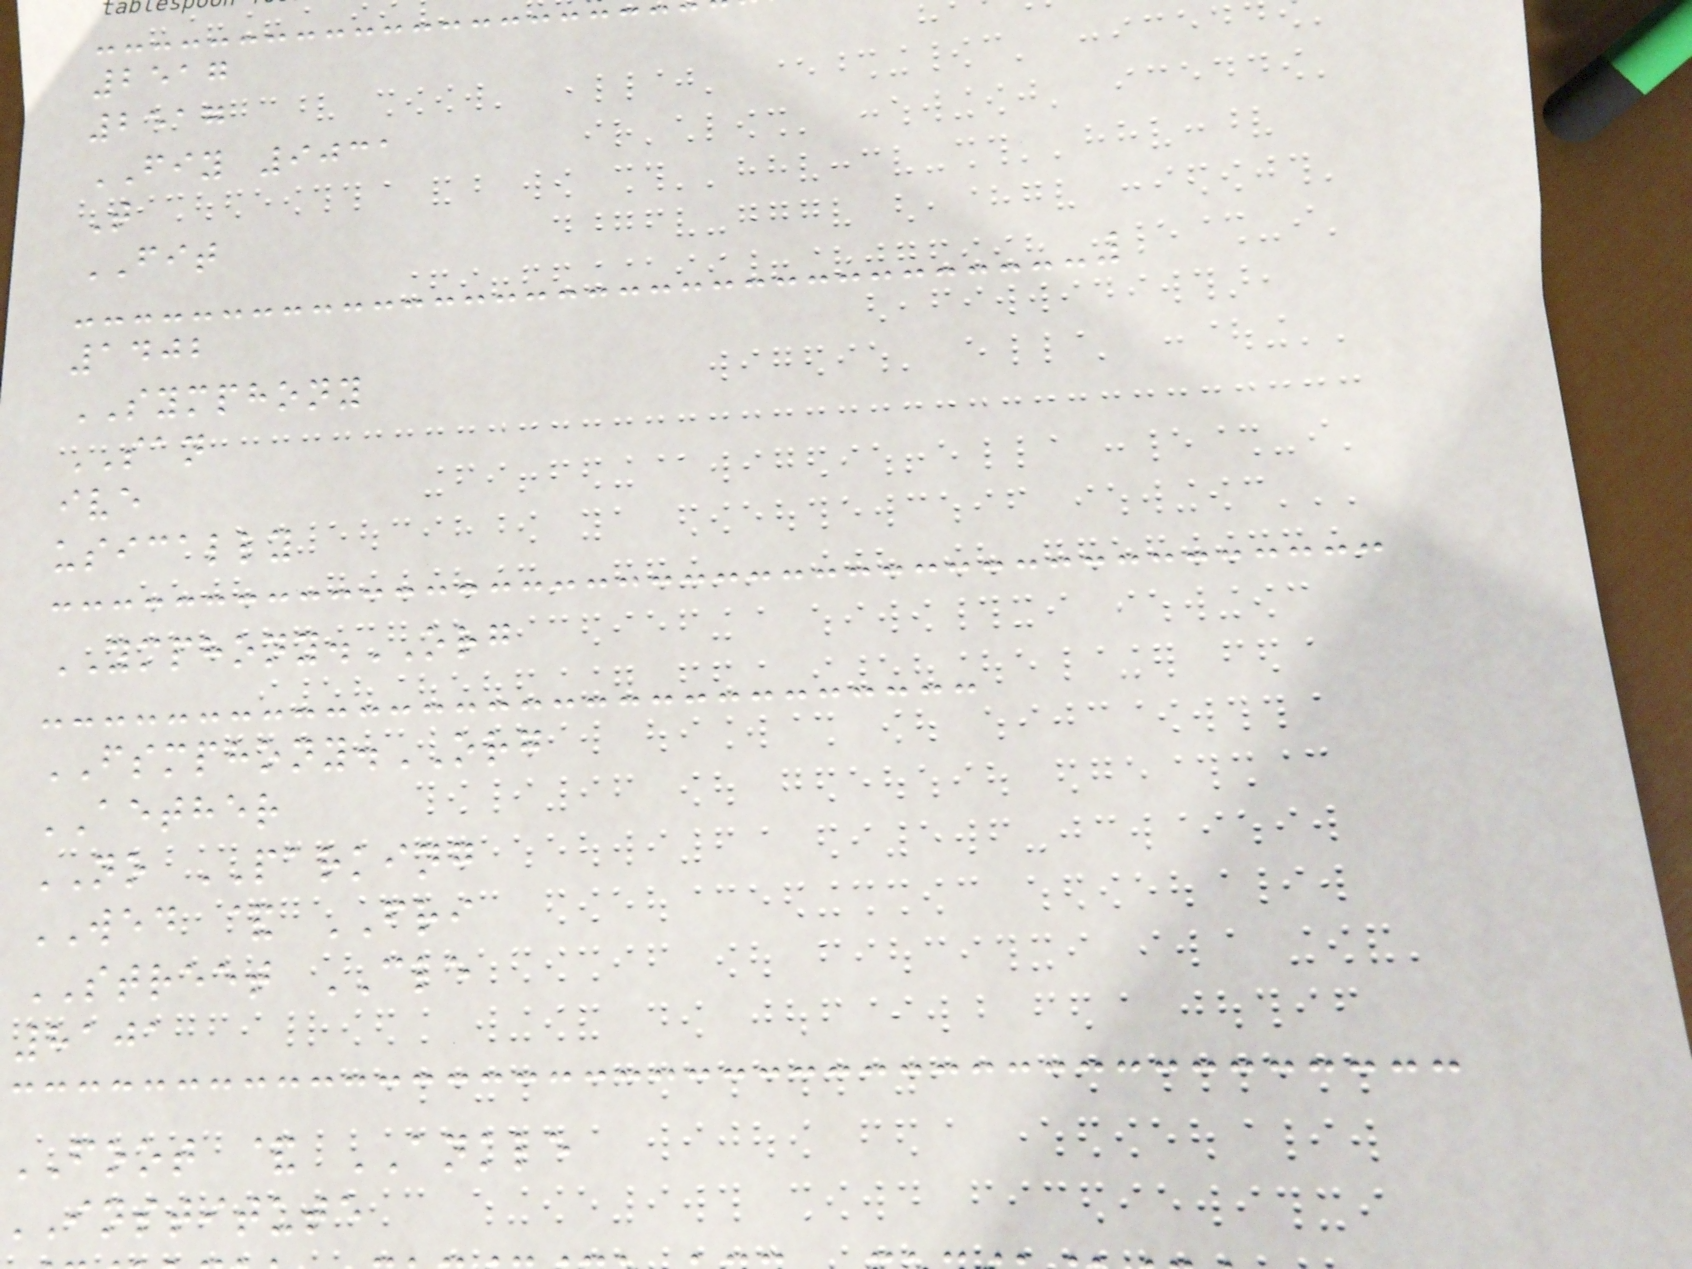2517
2517
FIY 9031
T
FIT
1402
SYMPHONY
SAN
ive
usically
YMPHONY.ORG
FSMPHONY.ORG
AETHER
NO PARKING
WED & FRI
STREET CLE
8101
FOOT & ANKLE
institute
